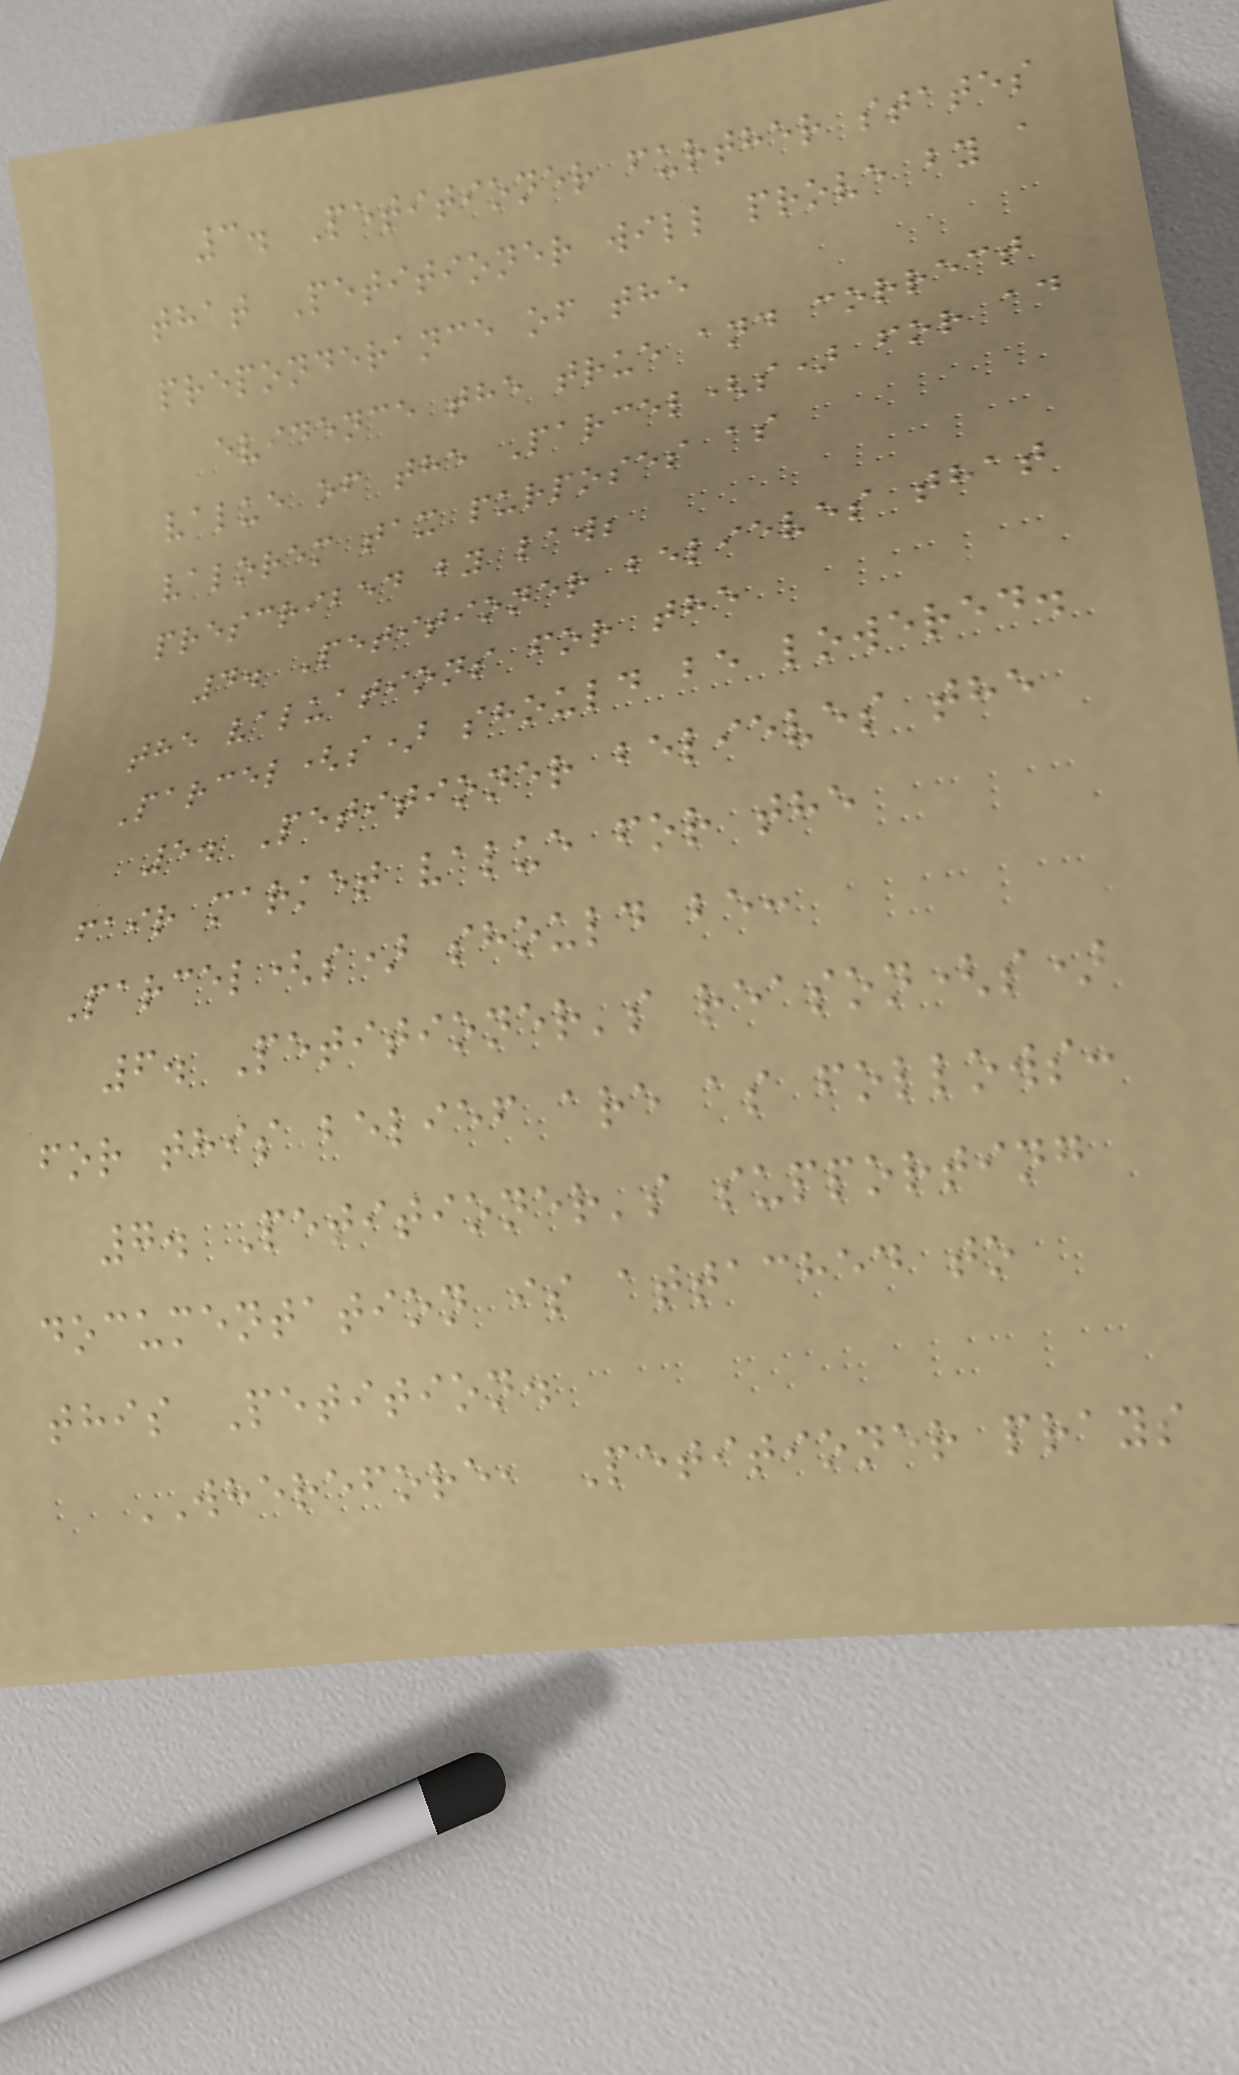3. Petitioner further states
that Petitioner will prove by a
preponderance of the
evidence the true and correct
value of the Parcel(s) for ad
valorem tax purposes as
prescribed by law;
4. Petitioner believes that
the valuations for the
Parcel(s) should be lowered.
5. Petitioner believes the
fair market value for the
Parcel(s) should be:
6. Petitioner's reason(s)
for this belief are as follows:
7. Petitioner's supporting
documentation is attached to
this Petition.
WHEREFORE, Petitioner prays
